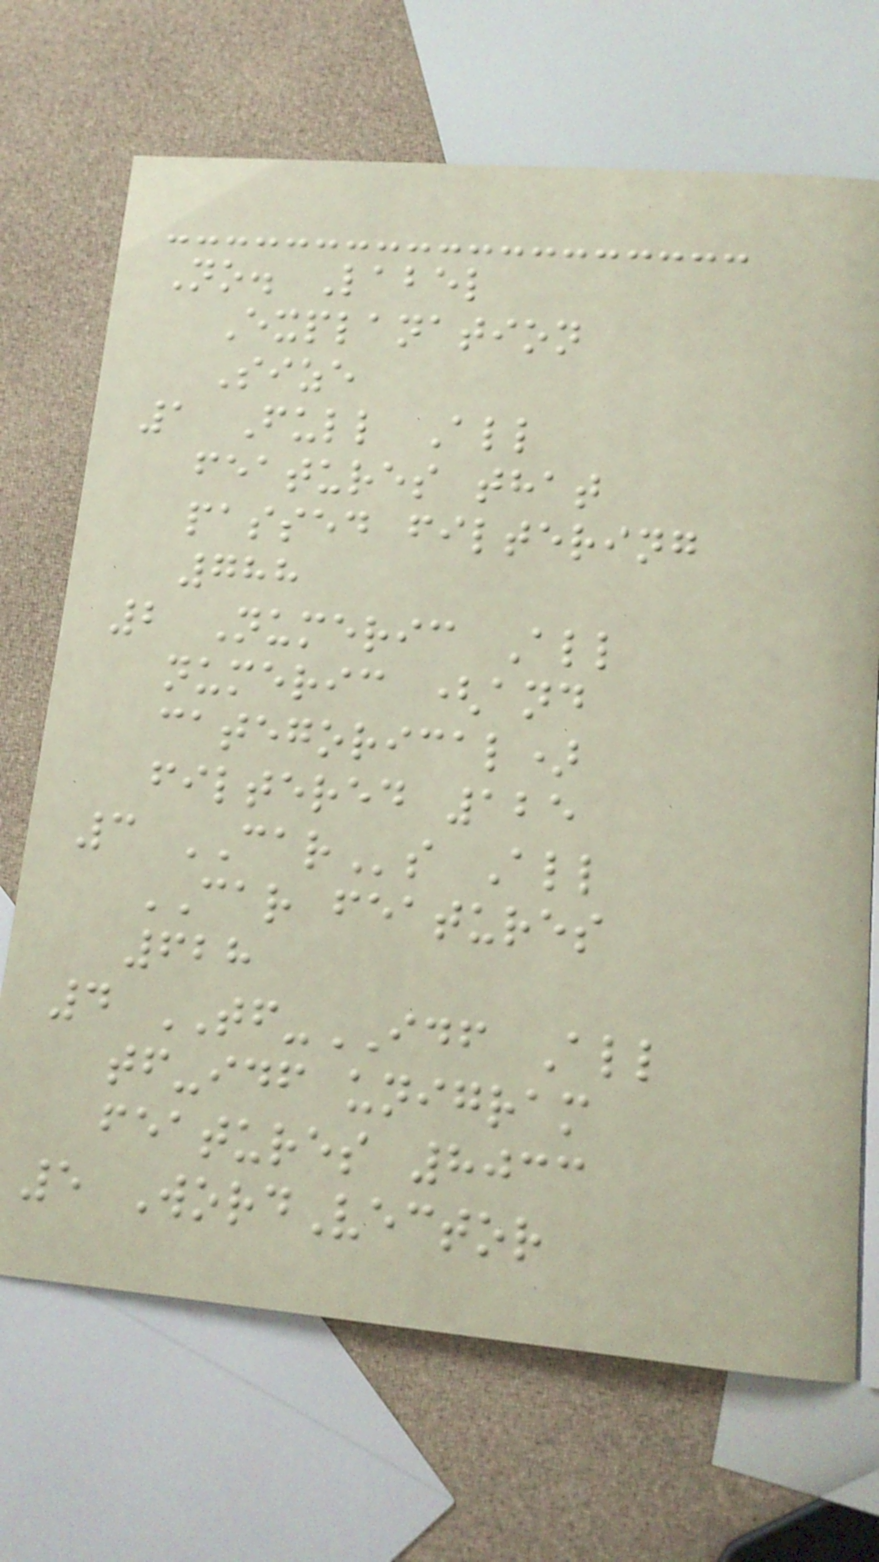No. Label
Explanation
Size
1 Full All
features that
passed filtering
788
2 Numeric All
numeric (and
categorical)
filtered 125
3 CARs All
CAR features
628
4 TF-IDF All
tf-idf unigram
features 8033
5 WordVector
